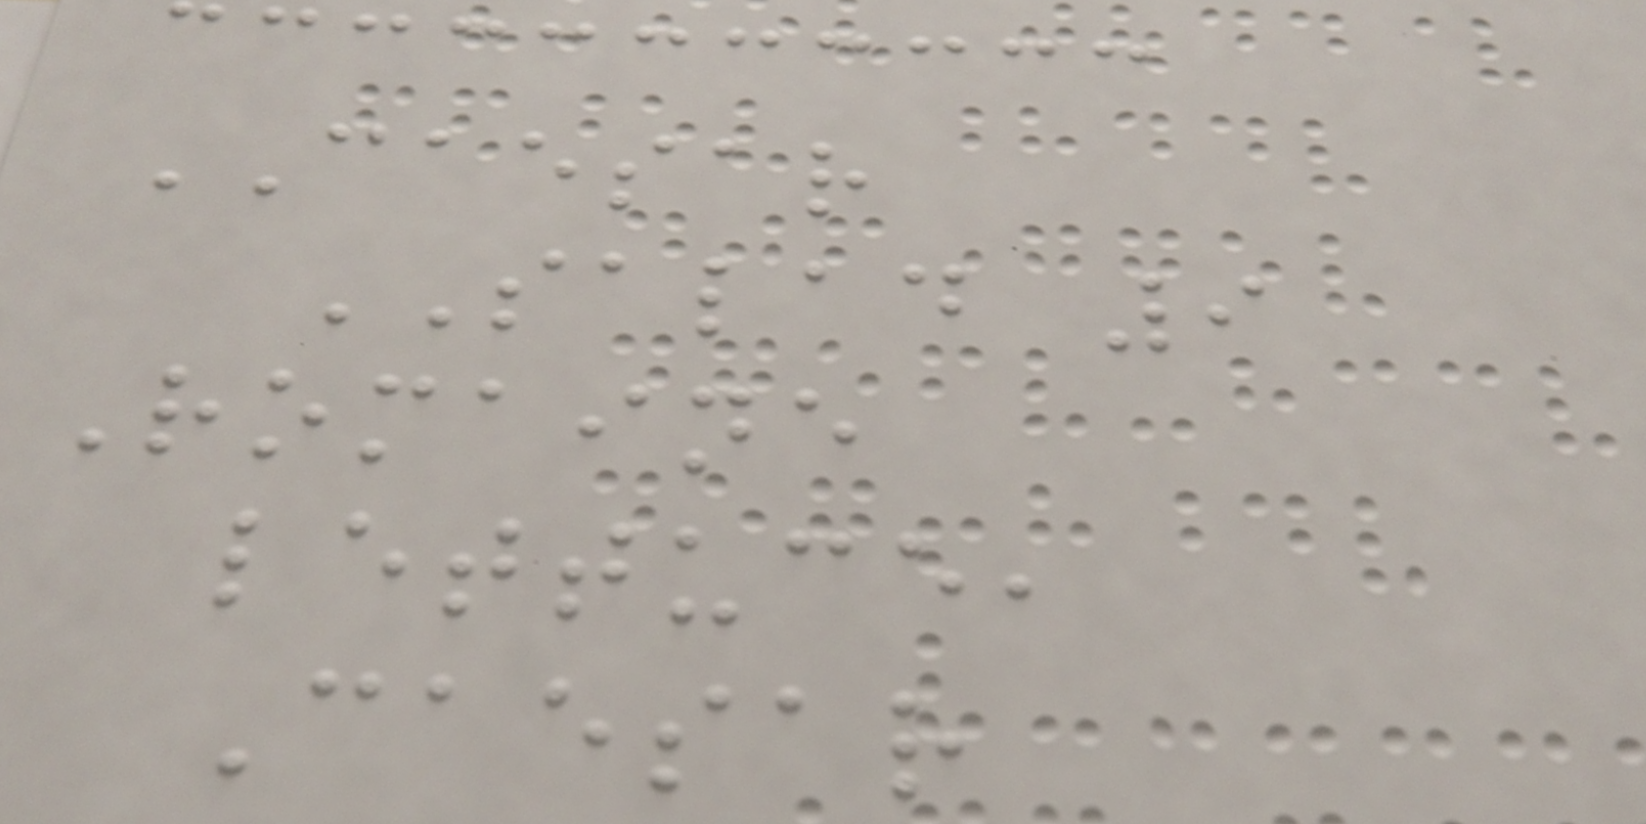CAESAR
SALAD 9
Romaine
lettuce,
Caesar
